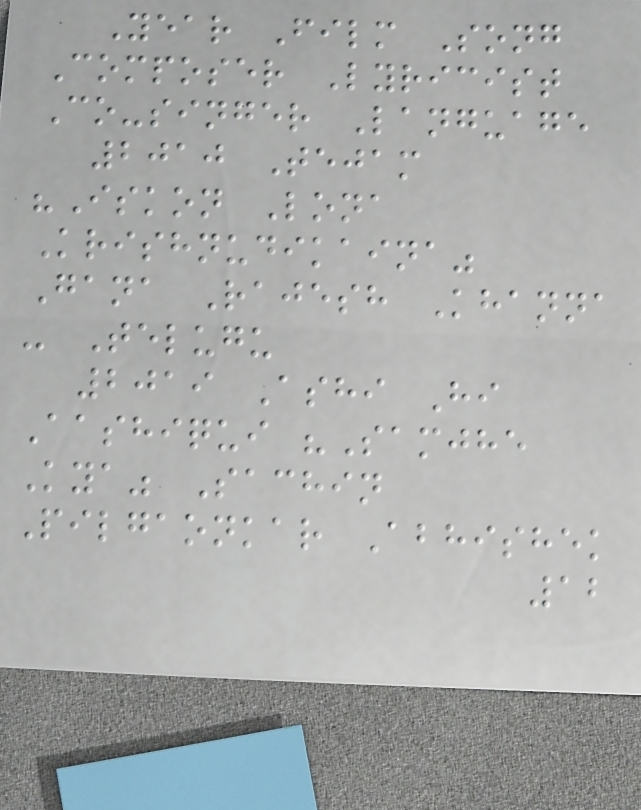Year Film Song
Composer Lyricist
Co-singer Language
2010 Tejam
"Iskon Lona
Krishnudikaina"
Gana Rajesh Khanna
- Telugu
2019 Ashi Hi
Aashiqui "Samjhe
Kya" Sachin
Pilgaonkar Abhishek
12
